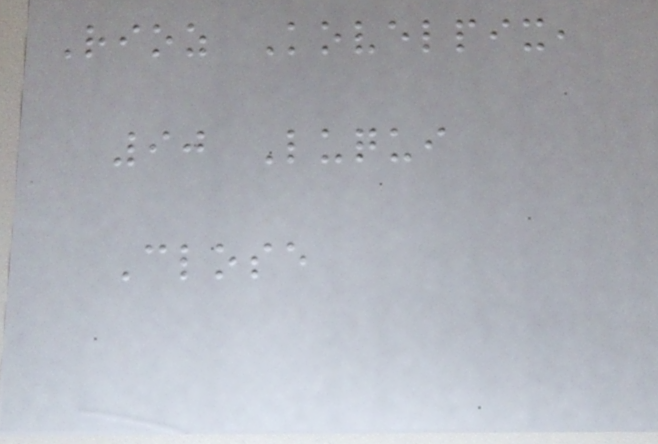Rioz Kovelpix,
90 Luqui
Close
